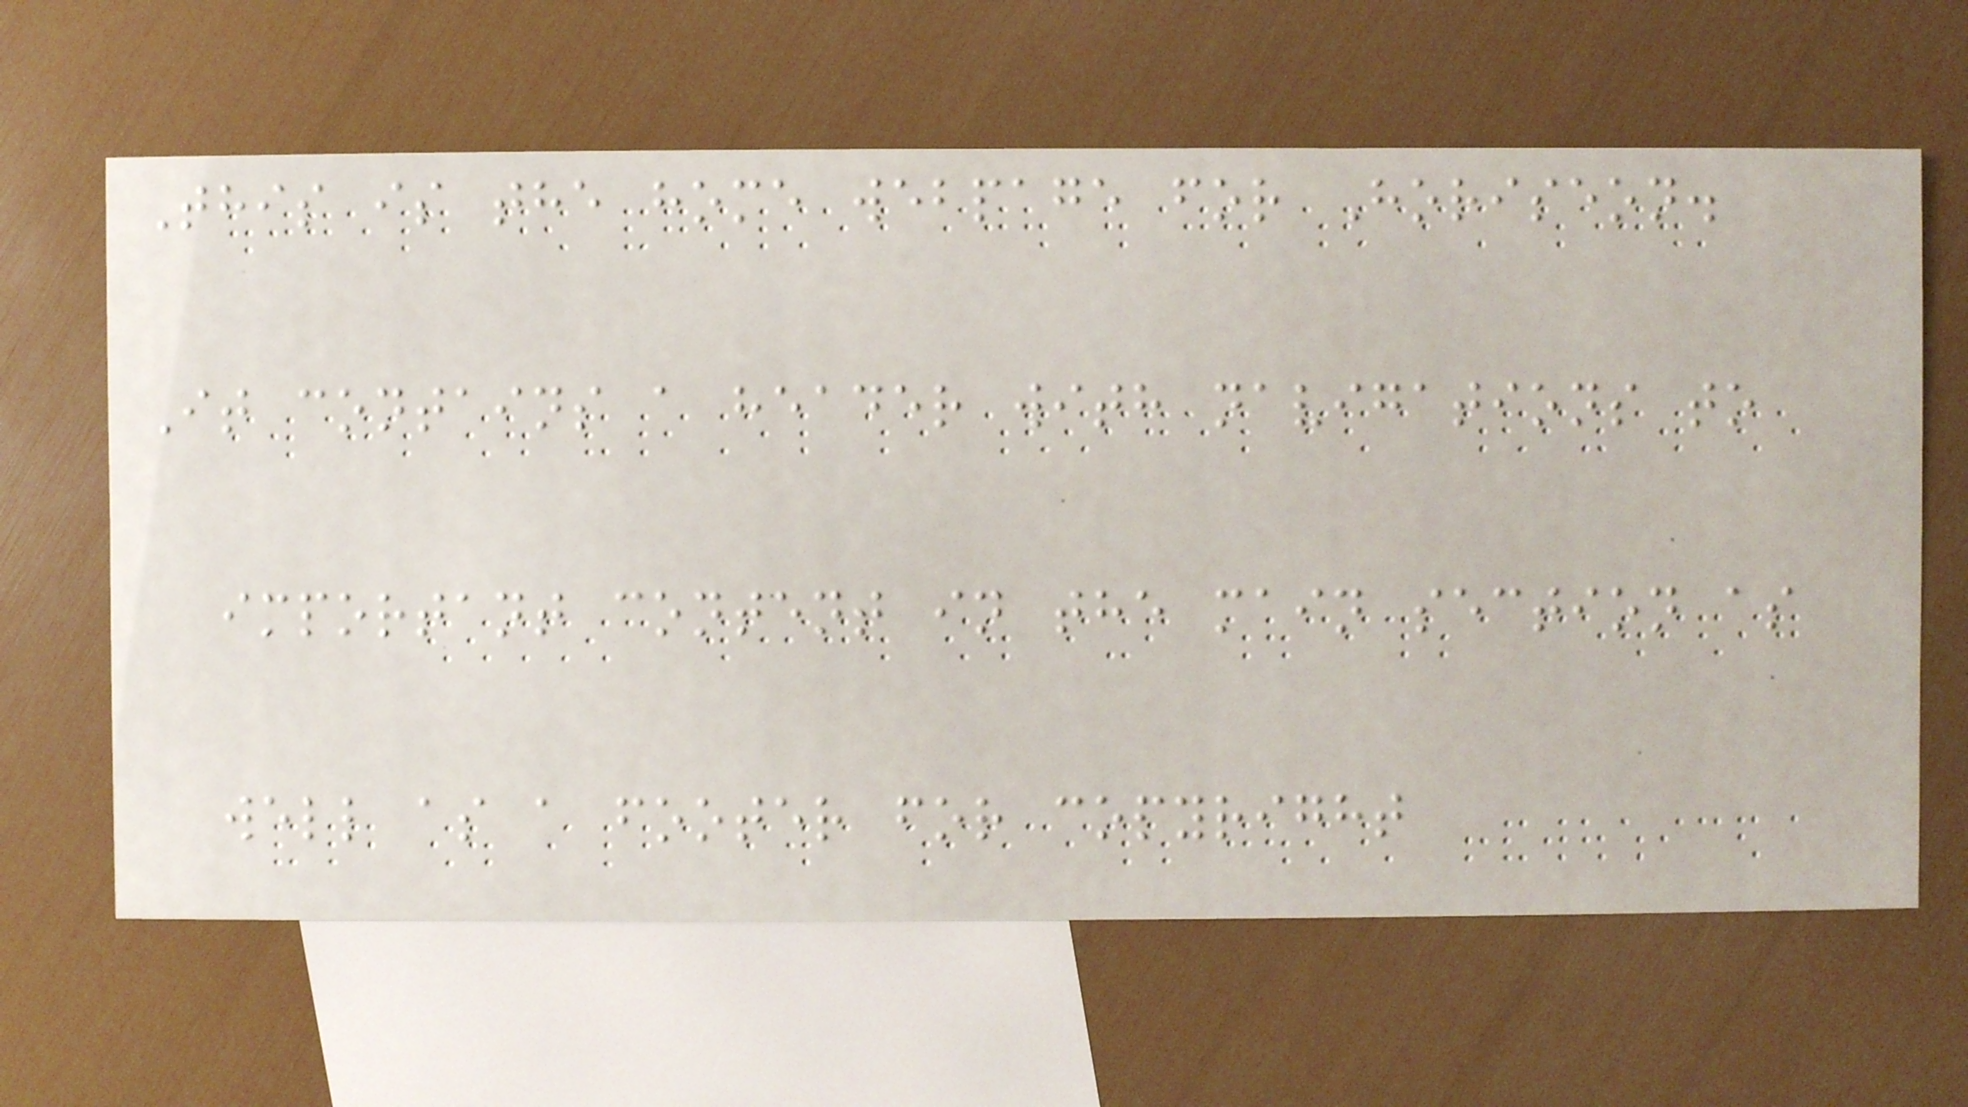This is the home webpage for Horiseon.
It contains a header with navigations to
important content in the main section as
well as a footer for copyright
